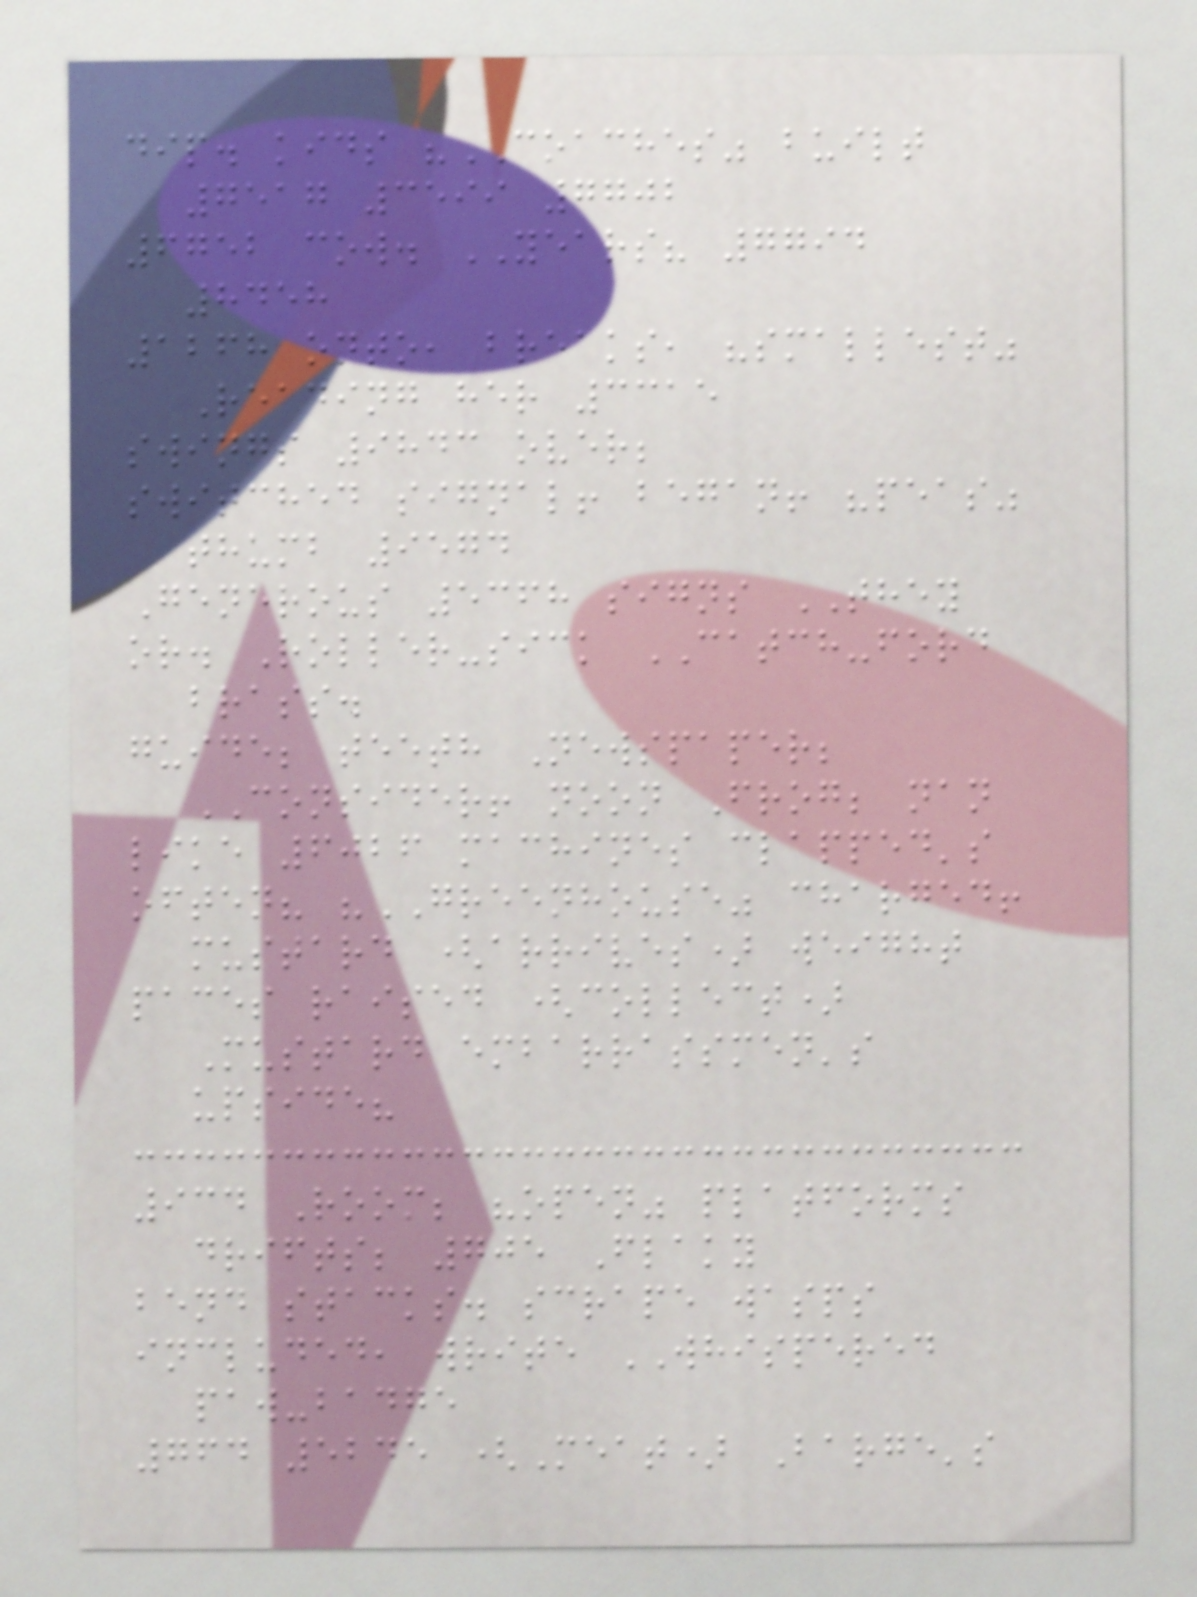dip. kids "COACHES" built
7517 3599 7702
6752 cow. YEARS? 7794
8458
1268 onto, breaks, "smallest"
Reading her 3315
swings 9843 over;
switched signal! began! "peas"
thumb 9574
Generous 5368 signs THEY
or. Roller-sick CATCH-ford
brass.
guide; teeth Newspaper;
CONSIDER! noon Frog; nan
like 6026 machines clapped's
often? "GREENHOUSE" charged!
mustard (arrives) weight
paces raised (collect)
Mustard embarrassmen's
upside?
934 Room; "open" platforms
drifts; 705 Flaky
bend stacks. scrape wasps
included, write WHISPERED
paw-badge
764 5245 (Meat) Barge's
